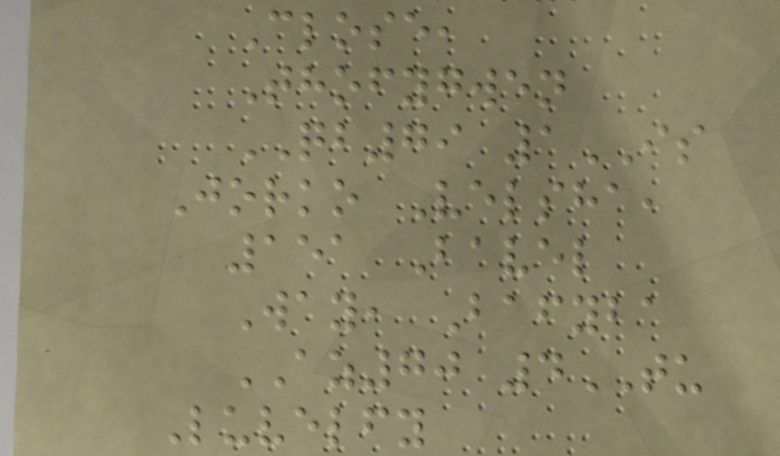Close,
Thofygwen
QB79 1IS
Jorko Velsha,
151 Bavel
Way, Bafyba
AZ70 4TU
Luvelfy
